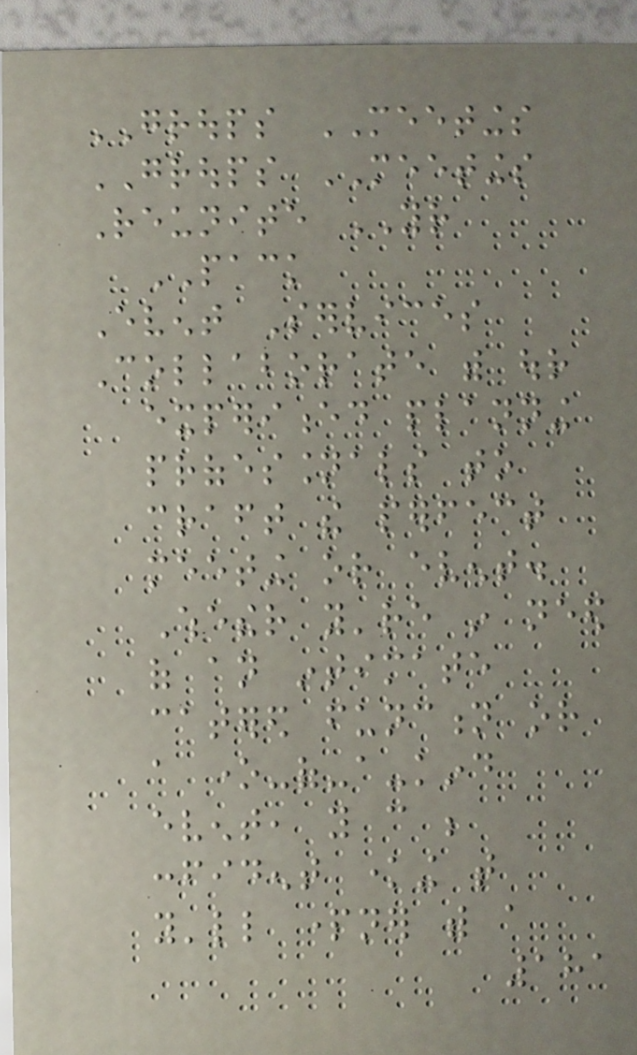GROUPS MEETINGS
GROUPS MEETINGS
Reunite YOUR
PACK
Event Services
Collaborate with our
experienced planning
professionals to
craft the perfect
meeting or event.
Whether you're in need
of an intimate
catered function or
a one-of-a-kind
event, you can be
confident knowing that
you'll partner with a
181
